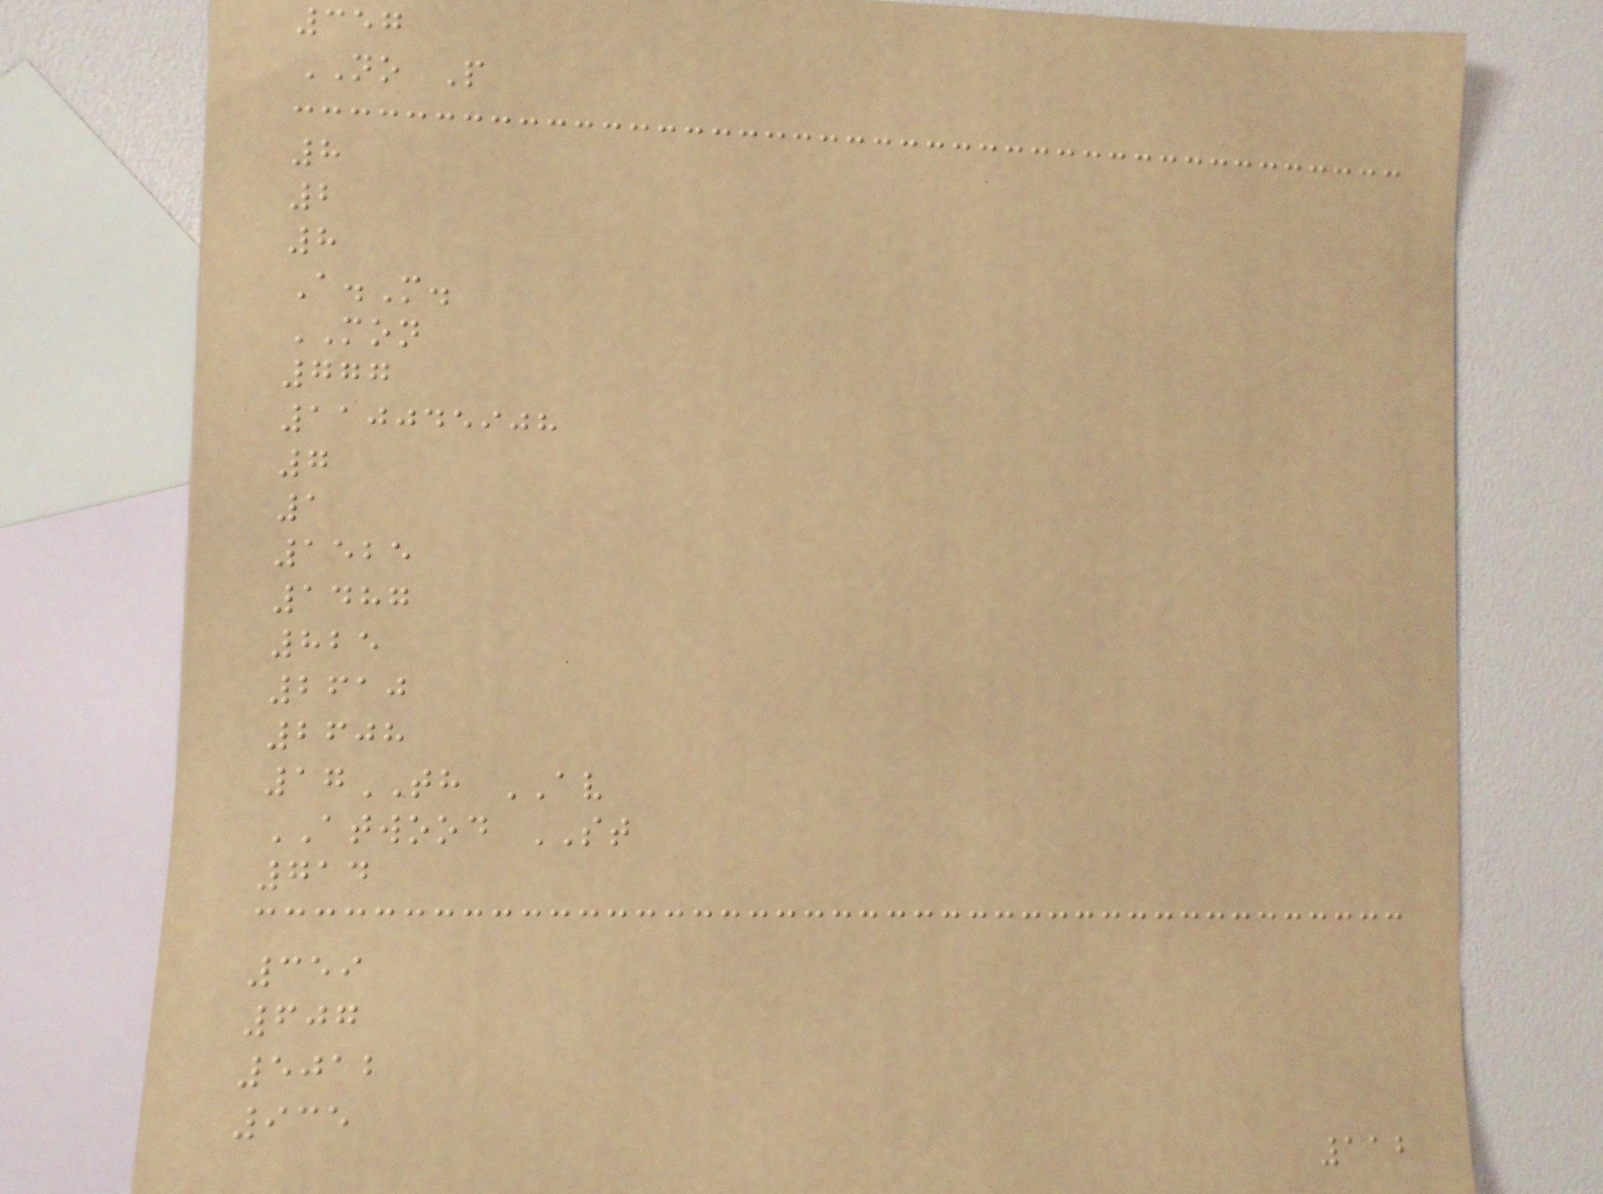357
NO P
8
2
8
A.M.
MON
777
110045908
7
1
1525
1487
825
2610
2608
17TH AV
ATWOOD ST
714
359
607
5012
935
112
